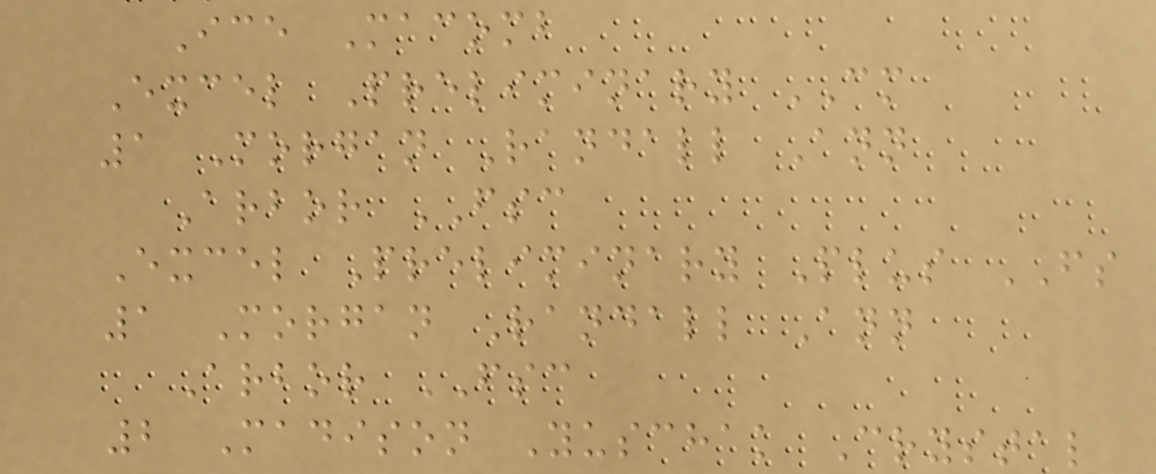Ice Macomb
Excel Preliminary CM
1 Morgan Randall Ann
Arbor FSC
Excel Preliminary Plus FS
1 Morgan Randall Ann
Arbor FSC
2 Madison Yuschak Crystal
